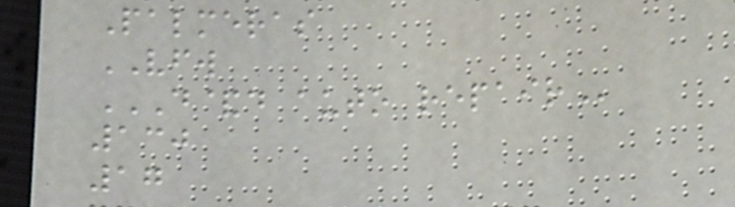Palmeras
VFW
D&D AUTO REPAIR
130
17
